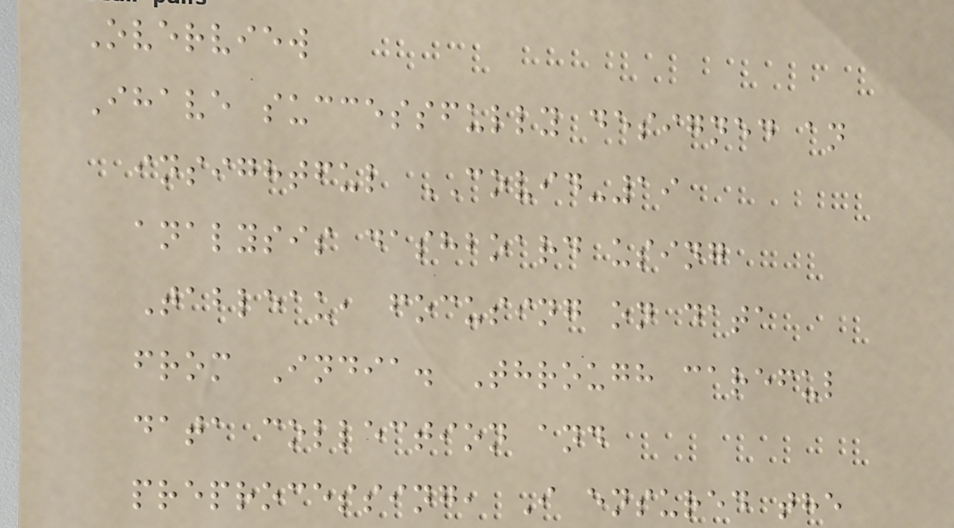Overview
Ihave successfully designed an
insightful COVID-19
analysis dashboard using
Tableau, focusing on data
from India. Through careful
data collection and
preprocessing, I ensured the
